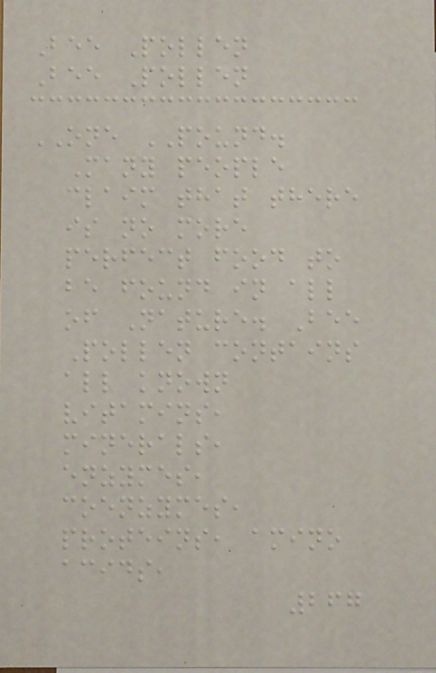Bee Pollen
Bee Pollen
ONE POUND.
Many people
claim that there
is no more
perfect food to
be found in all
of Nature. Bee
Pollen contains
all known
vitamins,
minerals,
enzymes,
coenzymes,
proteins, amino
acids,
267
